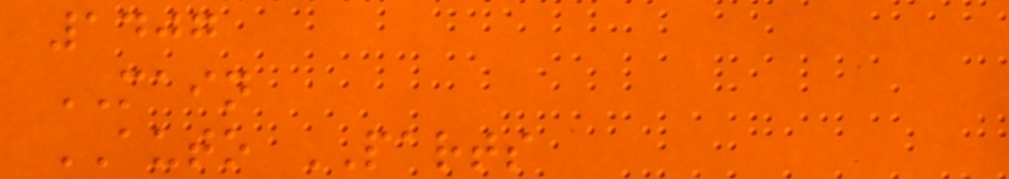1407
MAIN
AUTO PARTS
